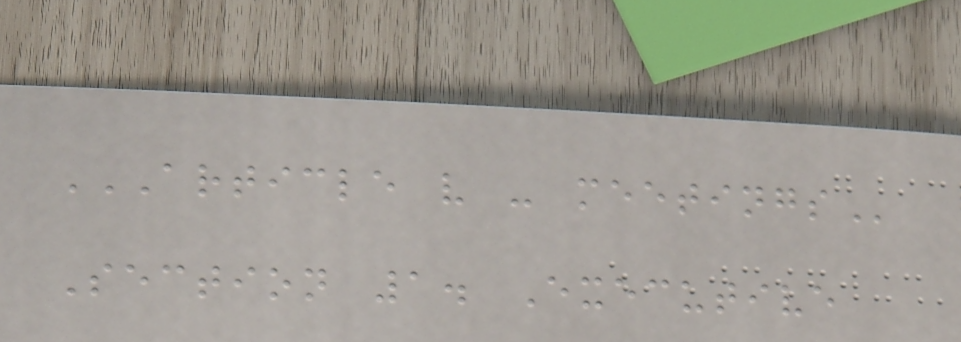ARTICLE V - MEETINGS
Section 1. Executive
